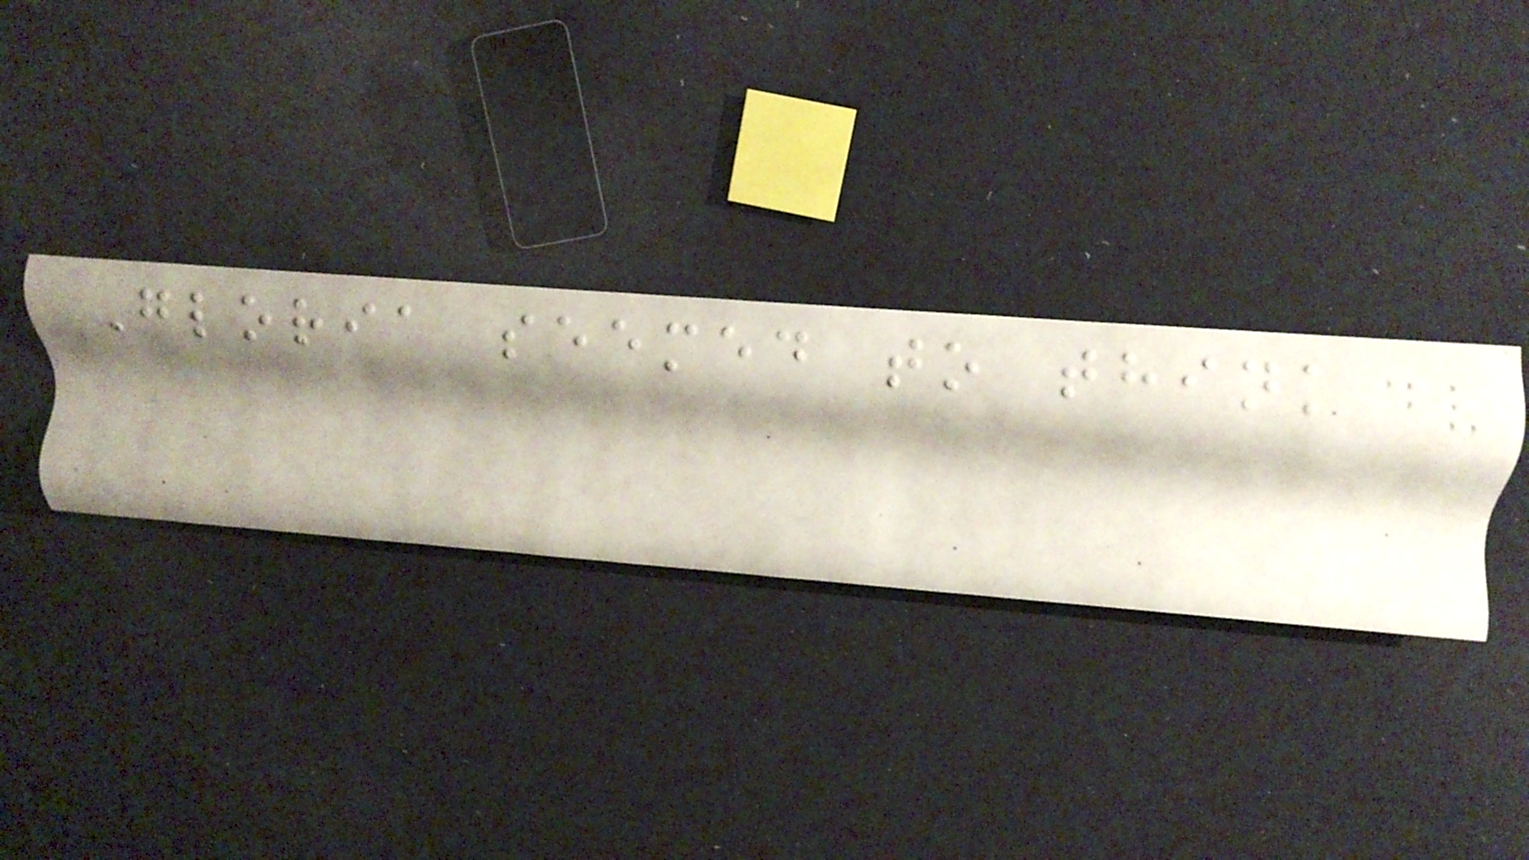Gloria seemed to think
